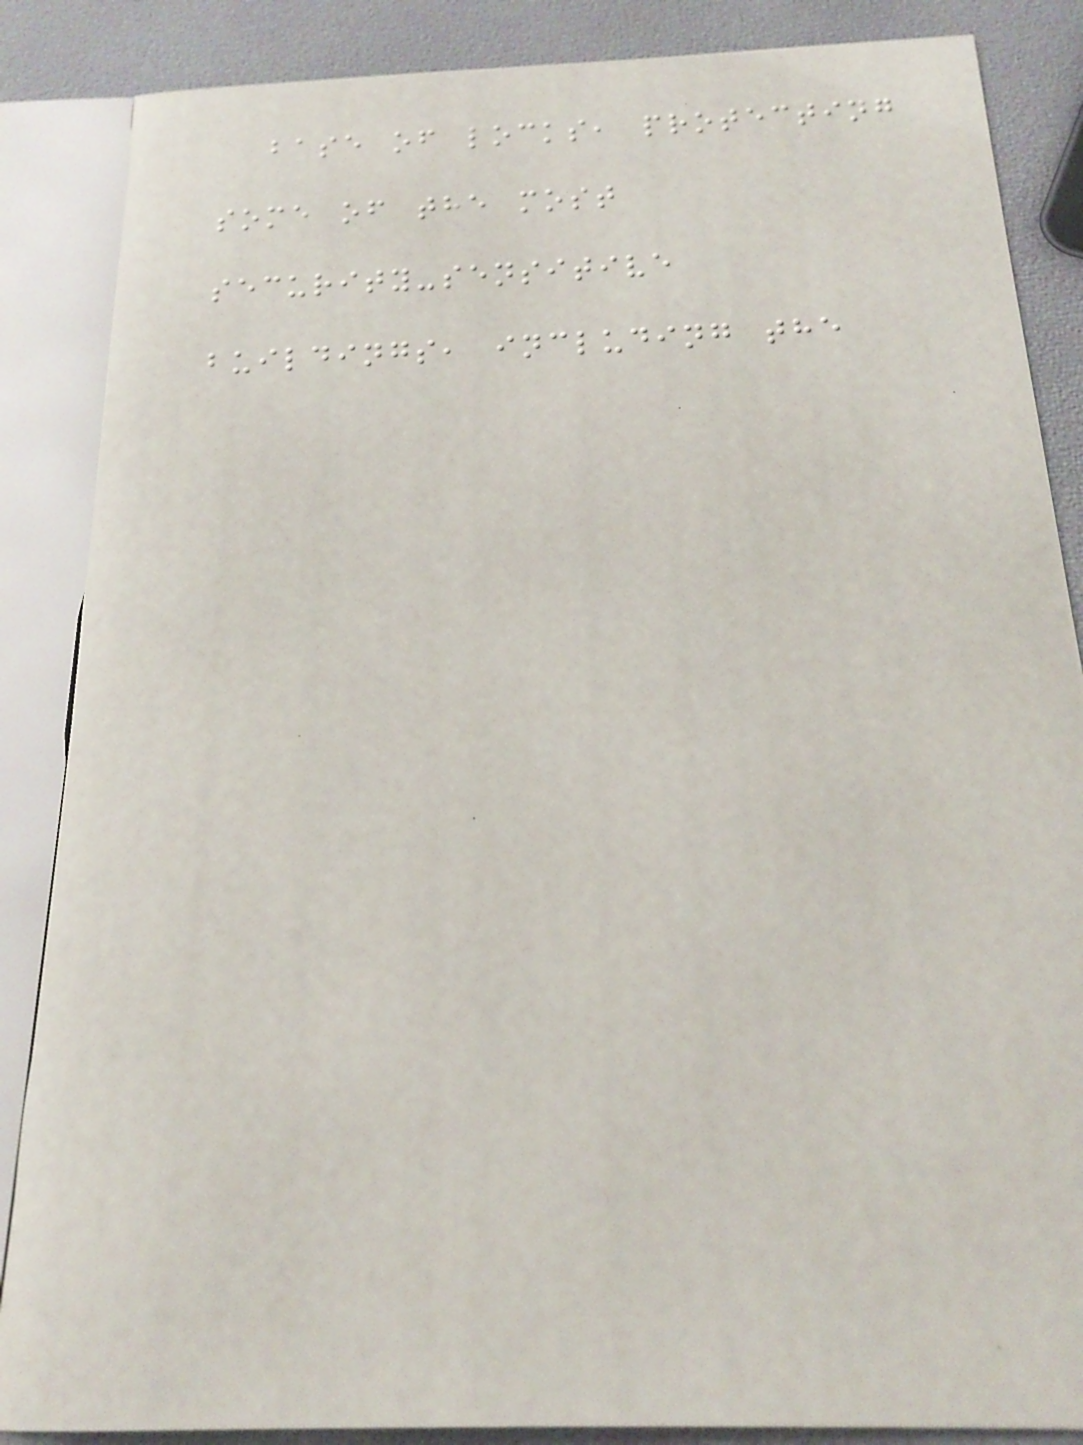base of locks, protecting
some of the most
security-sensitive
buildings, including the
